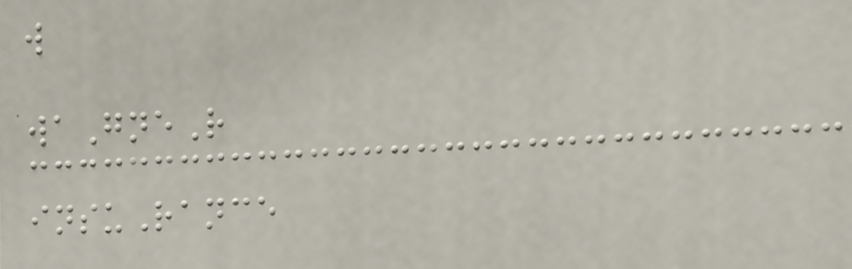w
waGneR
insuRance
